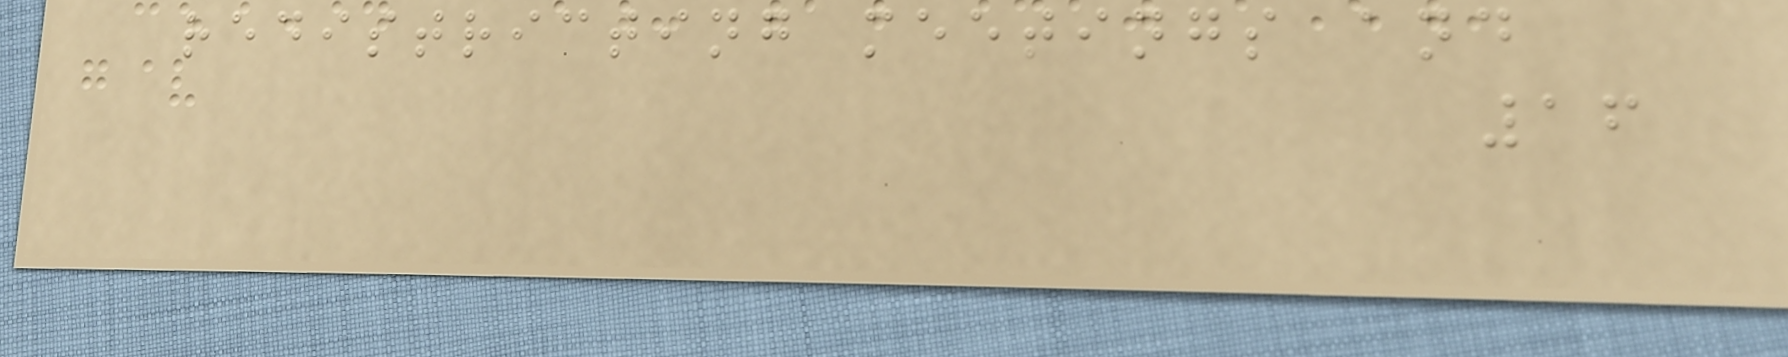redistricting meetings and
16
